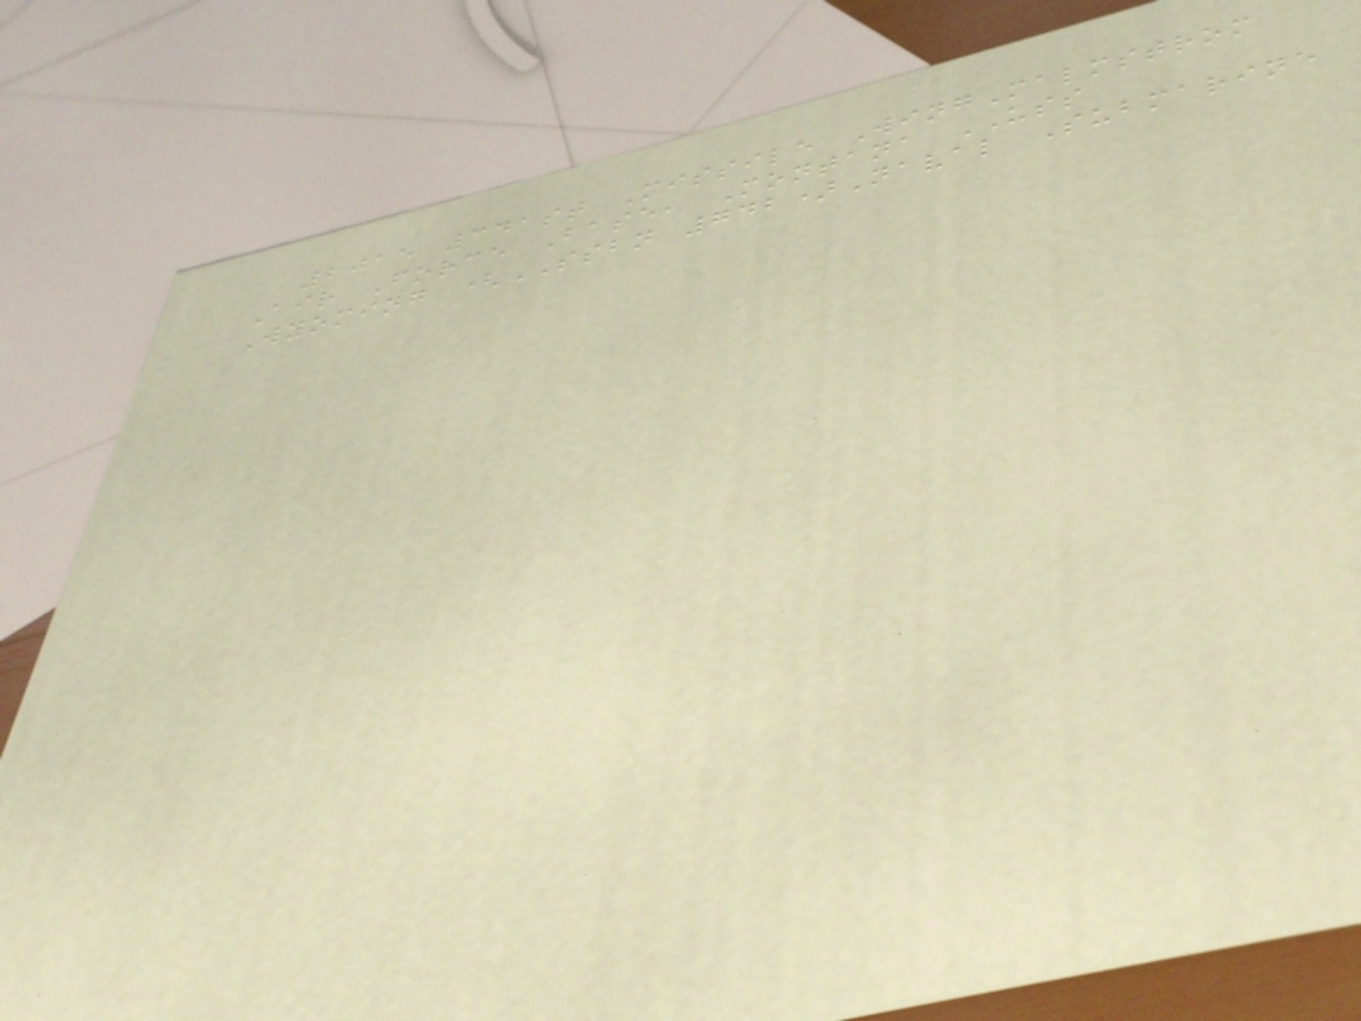2015 341st Missile WingMalmstrom
Air Force Base, Montana USS
Wyoming (SSBN 742)Naval Submarine
